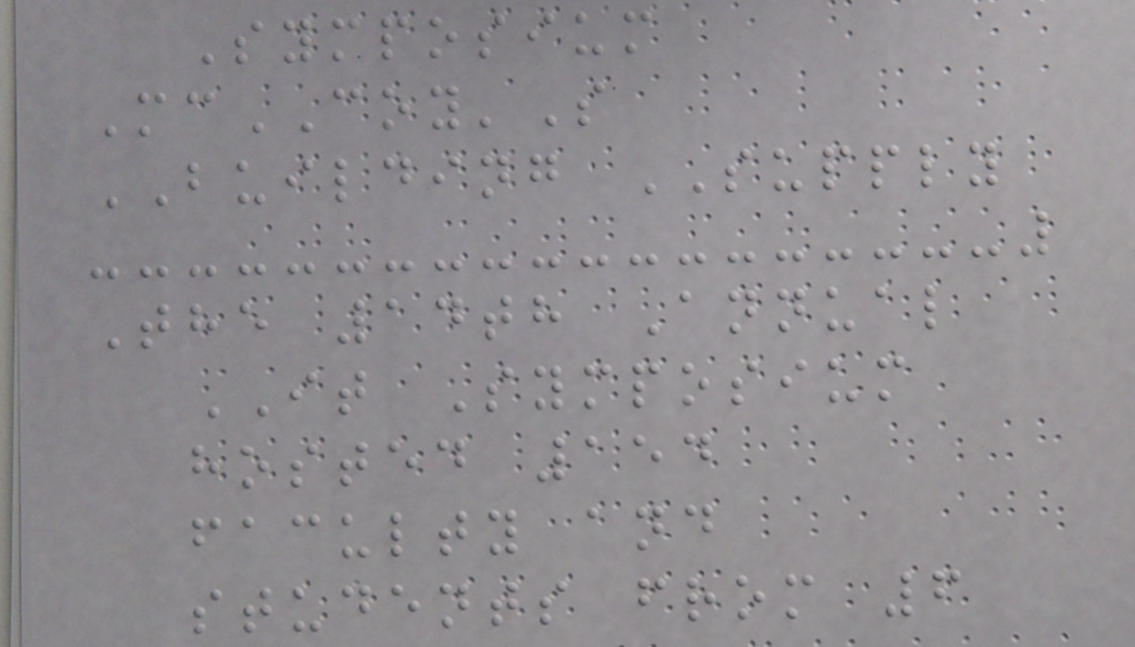Symposium
McCOY'S
BUILDING SUPPLY
The 14th Annual
IT Symposium
hosted 154
faculty and
students from 6
